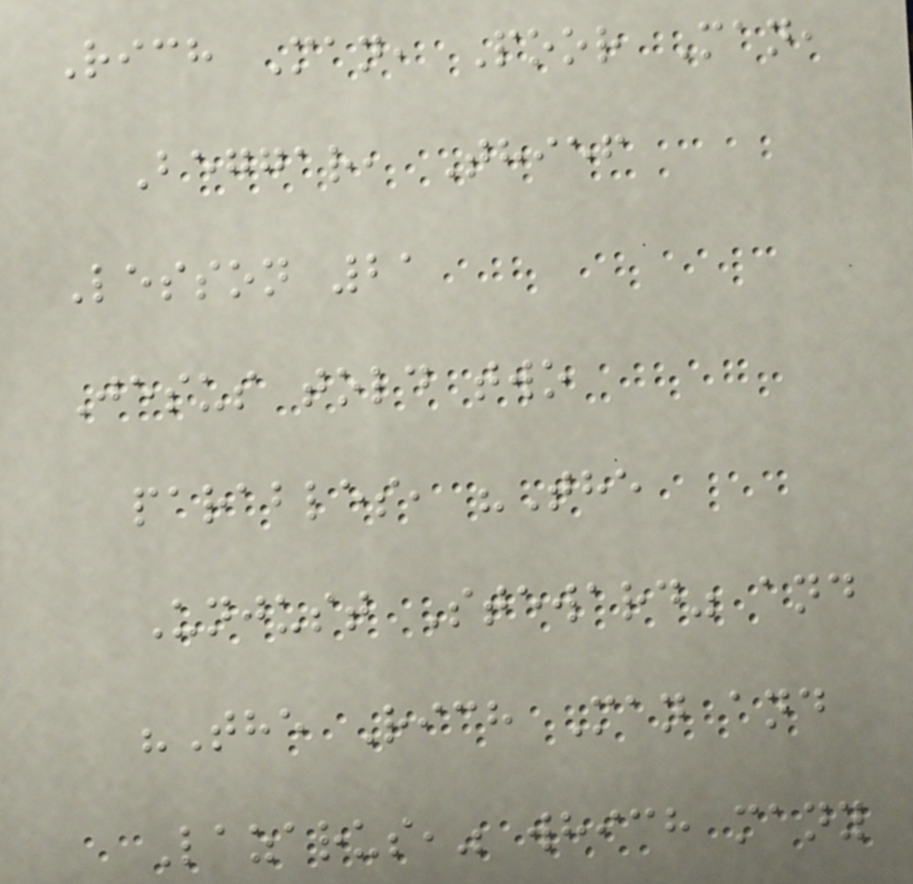Rich Man, Poor Man,
Beggar, Thief
Lesson 21
Jesus told two
parables, "The
Unjust Steward" and
"The Rich Man and
Lazarus," which many
